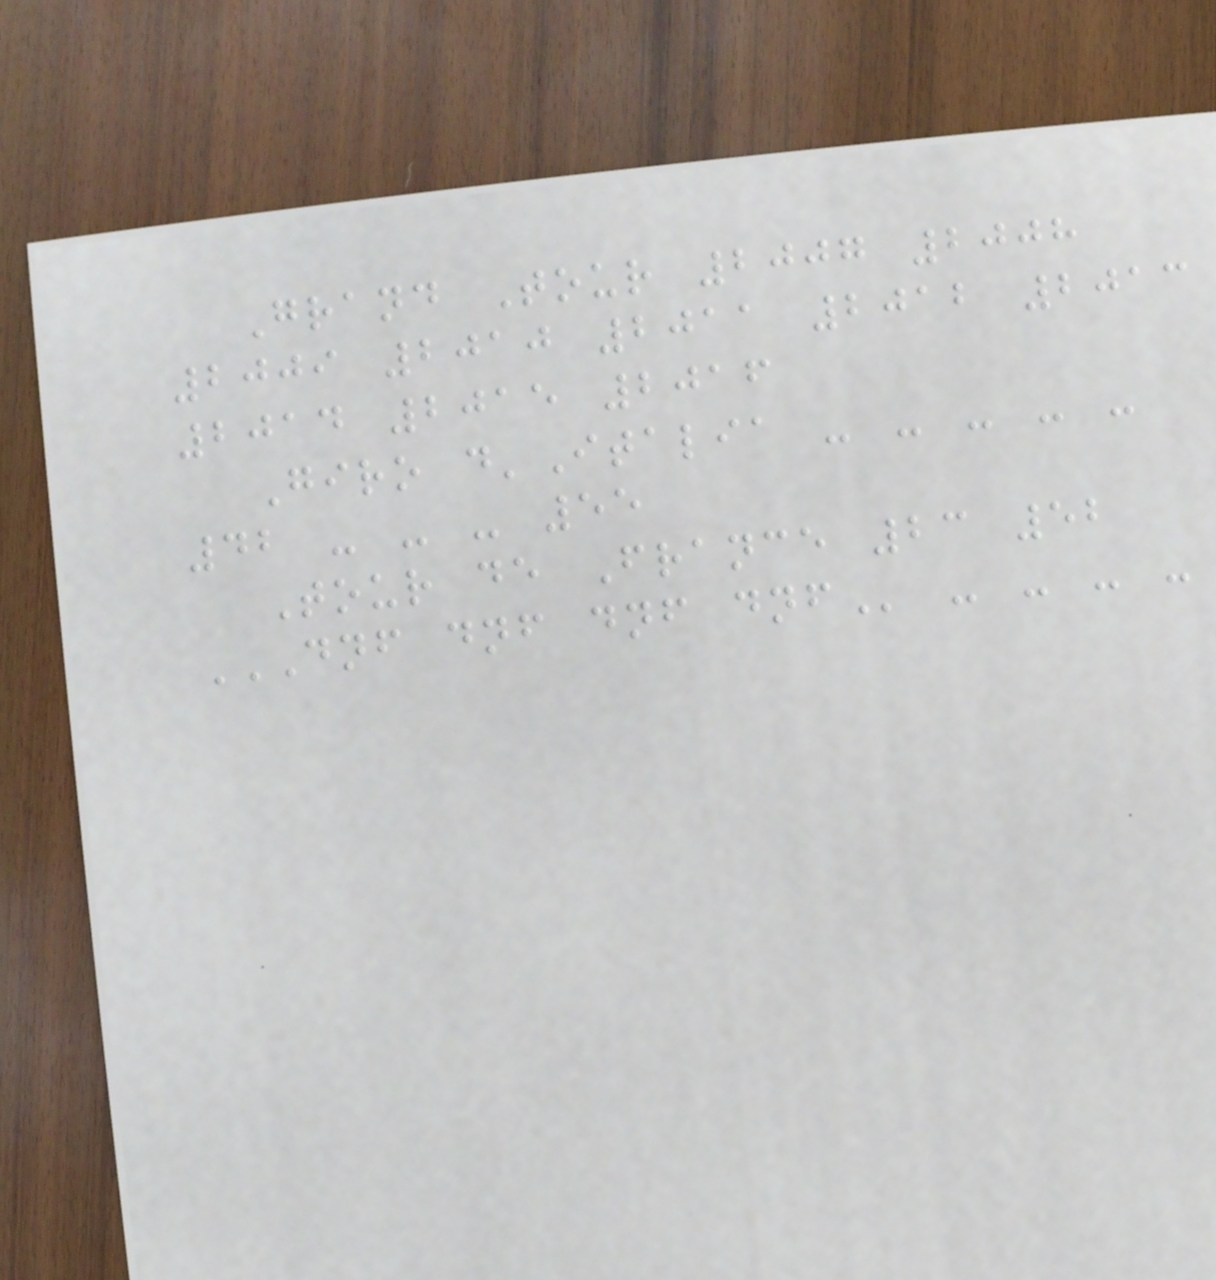Grand Tour 2007 2008
2009 2010 2011 2012 2013
2014 2015 2016
Giro d'Italia - - - - -
42 - - - 55
Tour de France 23 52
DNF DNF DNF DNF - - - -
